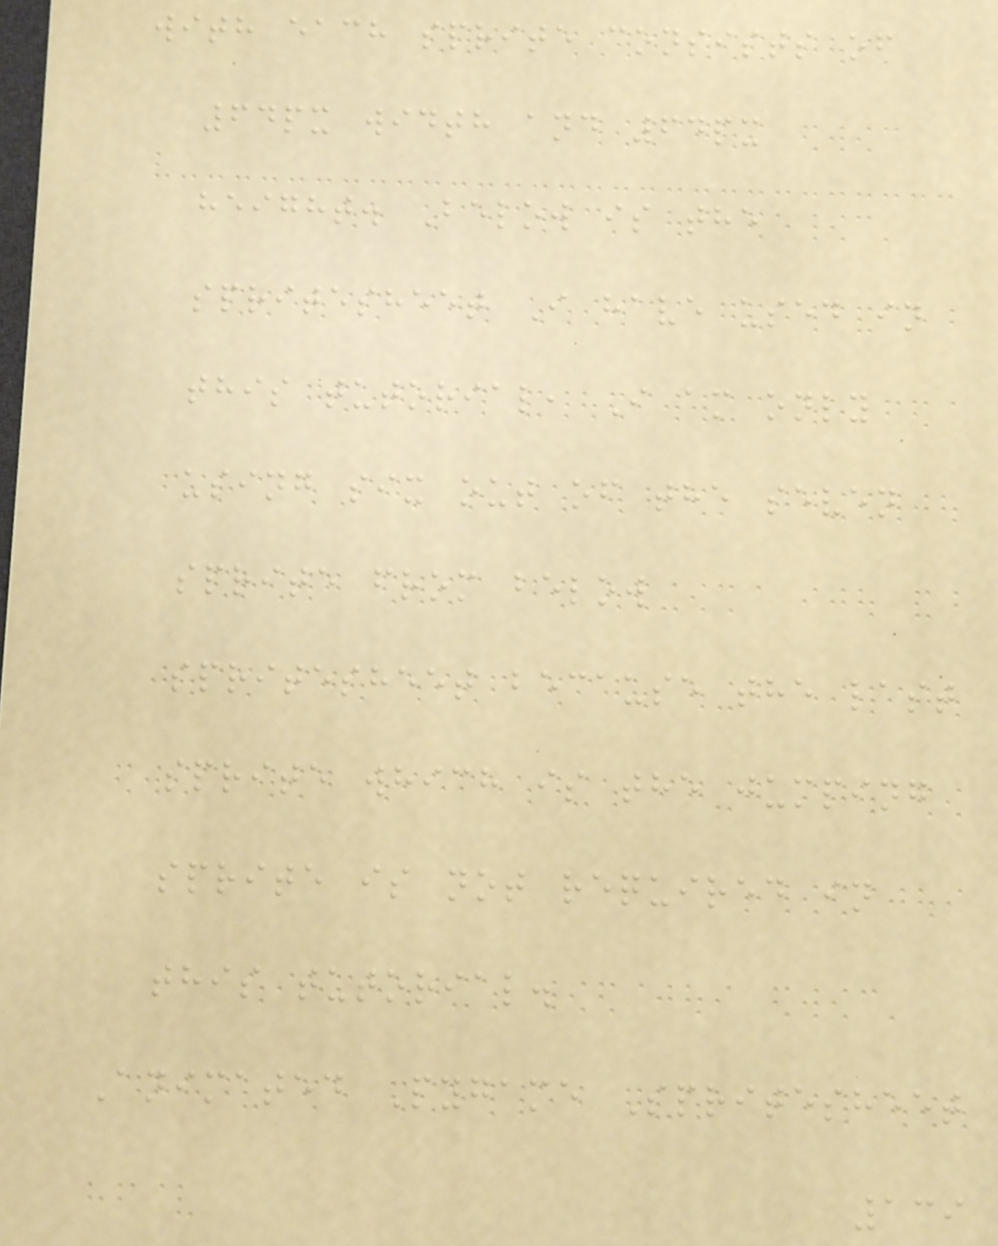with each sprite consists of
64px width and 64px
height. Below is the
spritesheet I have used in
this tutorial, I am only
using six out of the seven
sprite from below
spritesheet because the last
sprite which is the jumping
sprite is not required in
this tutorial.
Animated Pygame Spritesheet
139
